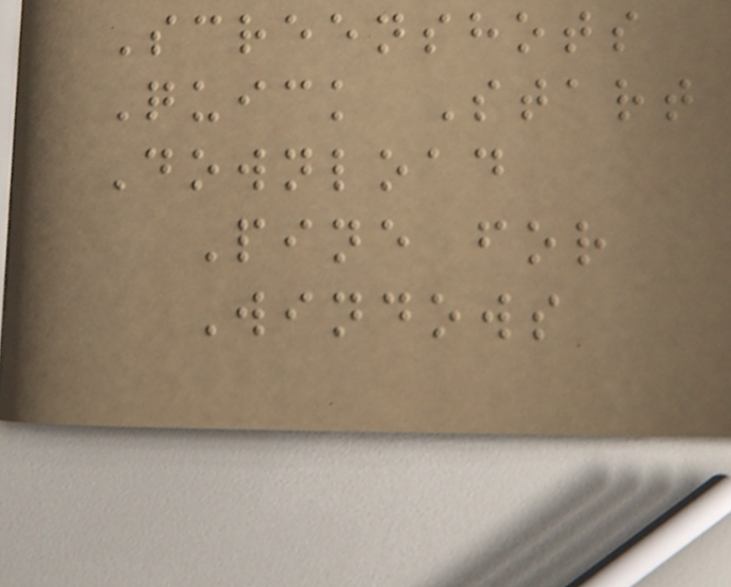Screenshots
Quick Start
Download
Pine for
Windows
